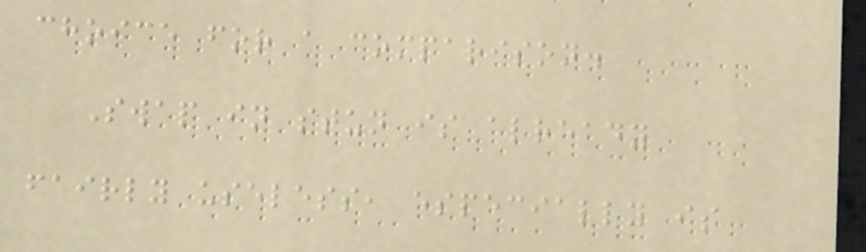choice for a comparison.
Swap in stun is already
fairly useless, especially is
